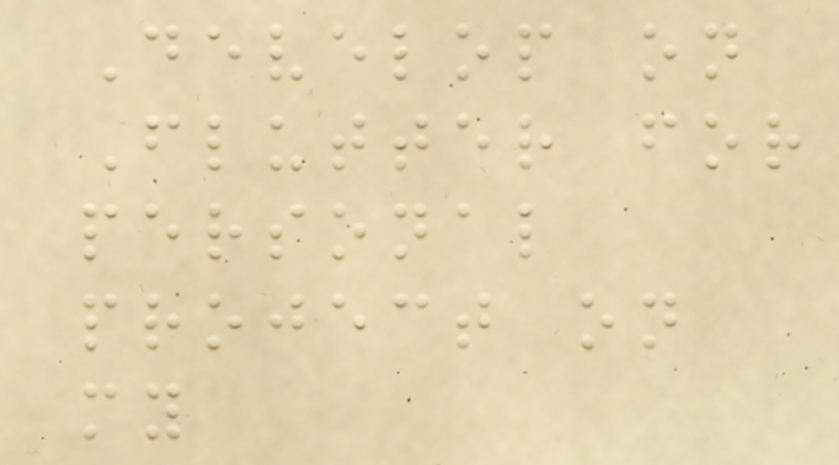Develop on
Flutter for
personal
project on
my
